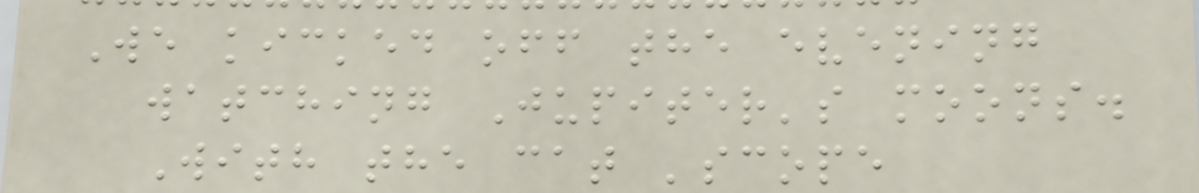We kicked off the evening
watching Jupiter's moons.
With the cat 'scope
